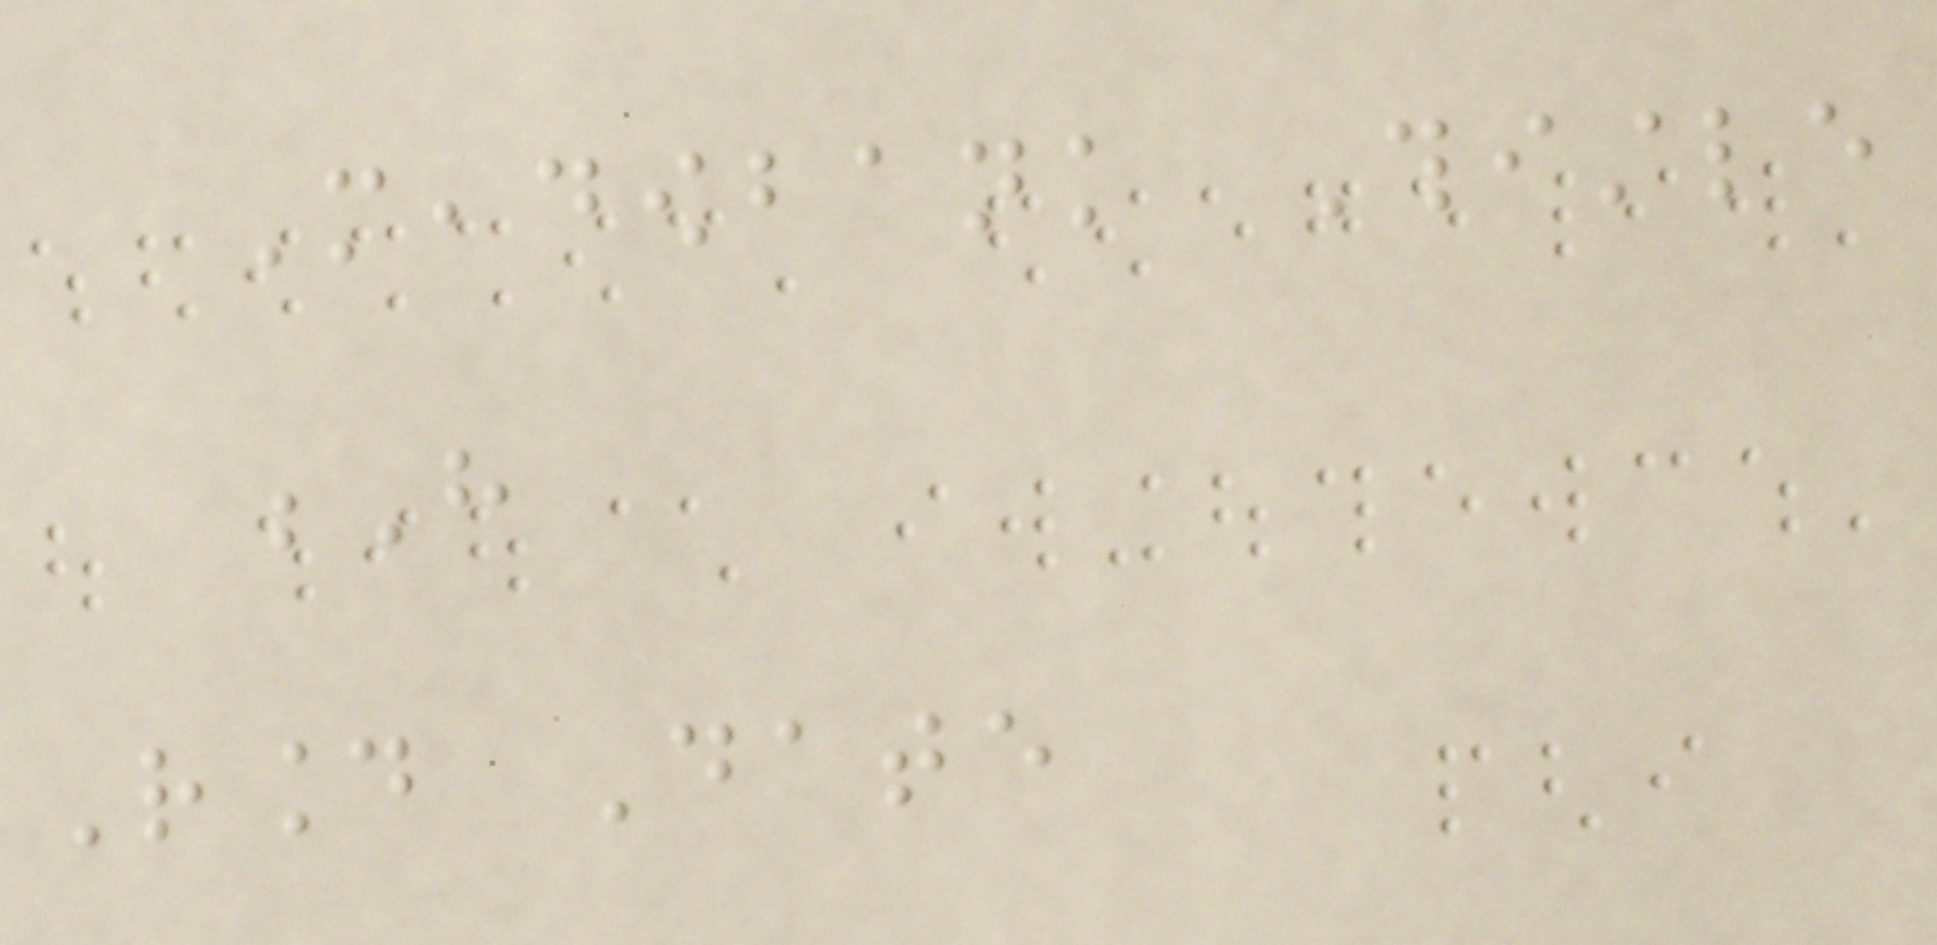Meadowbank Thistle
H
Round Date
